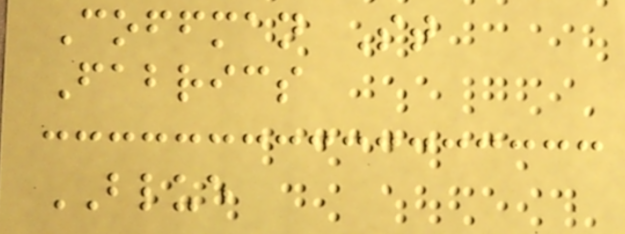Coffman St
Fabrics
BLUE
